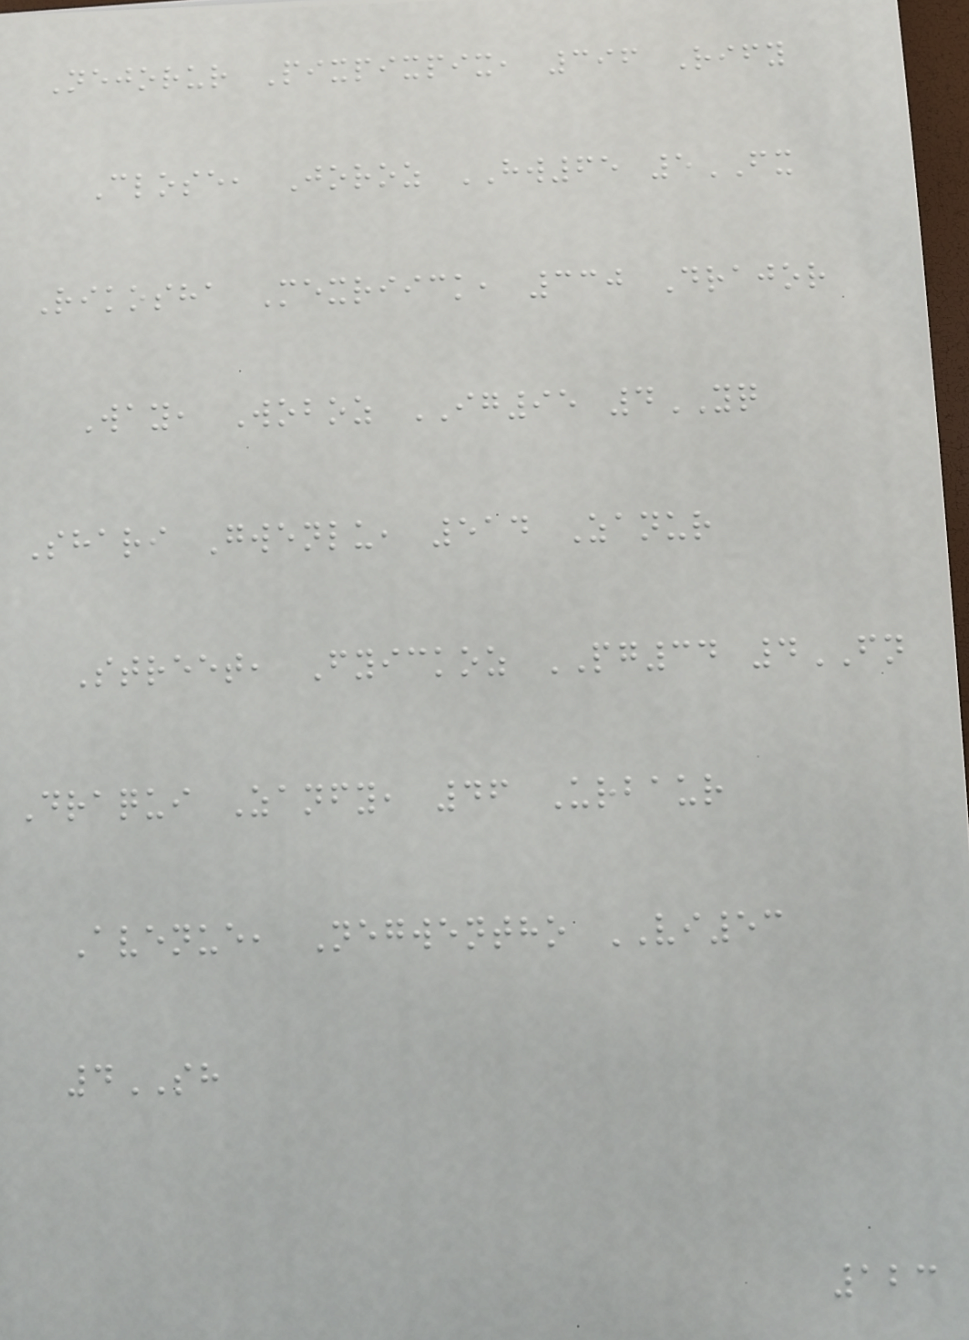Nejorur Pixpixpix, 396 Rify
Close, Joroz HW65 5FX
Rikosha Mexriick, 330 Drajor
Way, Woboz IG95 4YQ
Shari Gwenlu, 514 Zanur
Street, Fyickoz PG34 4FN
Draqui Zanfy, 46 Urbaur
Avenue, Negwentho VI53
4SH
123
